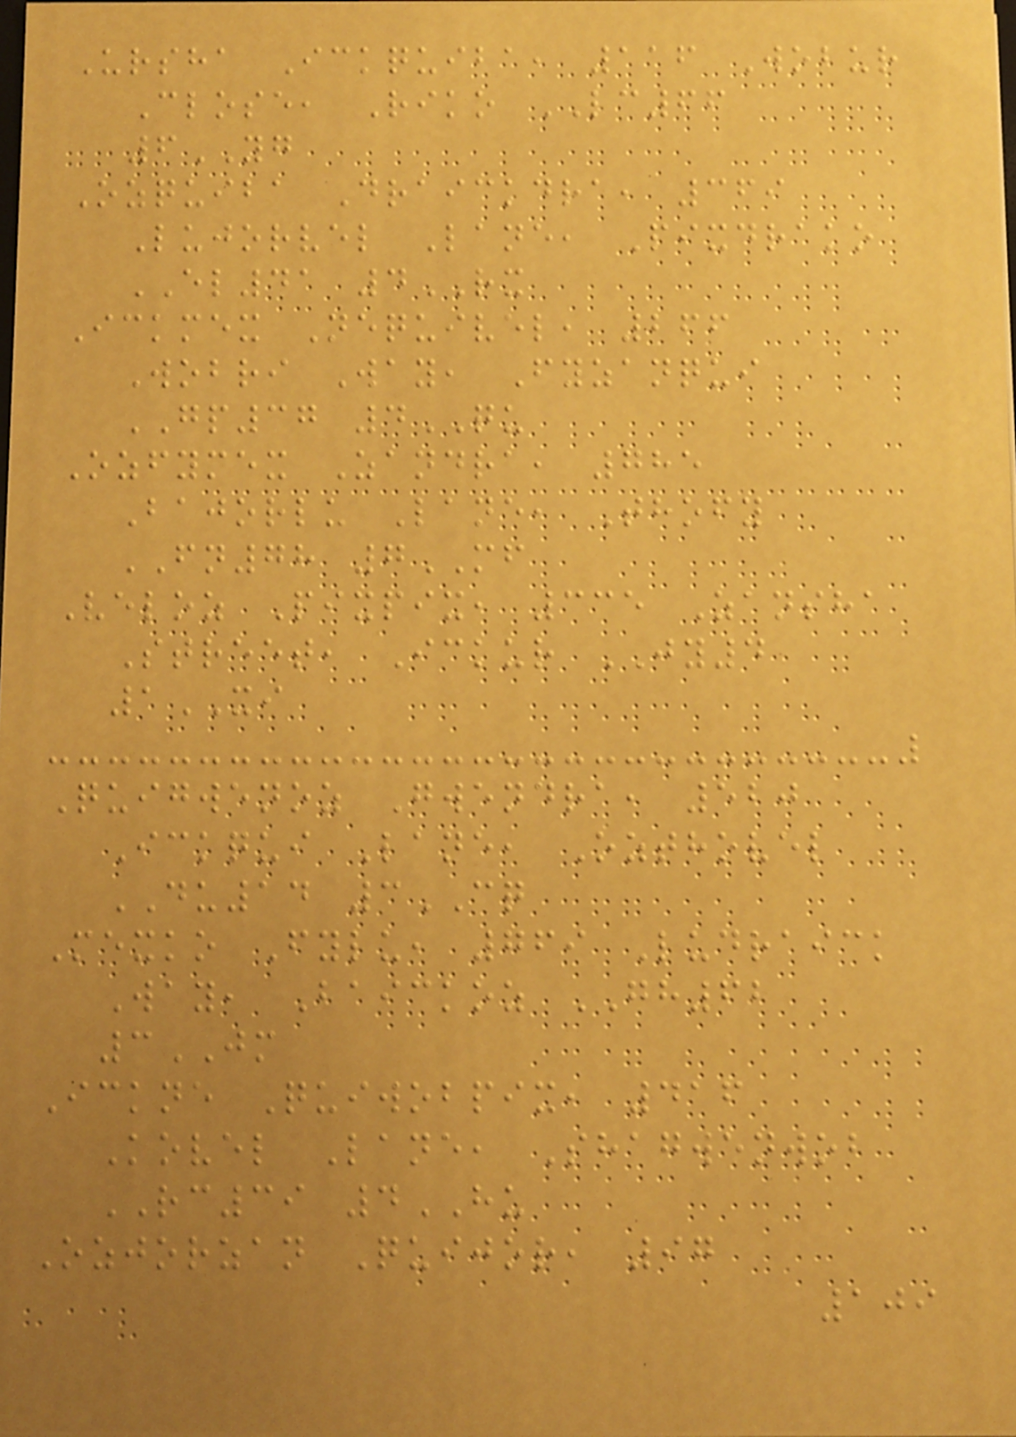Ursha Ickquiba, 116 Wobur
Close, Riko LC66
6YG
Ozquiba Draickdra, 369
Lujorvel Lane, Pixdrako
EL41 4RX
Ickmex Nequivel, 266
Wobri Way, Fyzanqui
GP37 4QU
Ozfymex Zandra, 785
Bajorlu Lane, Thofy
FN78 7MF
Veloz Pixpix, 335 Zansha
Street, Ickur JY4
1XI
Quigwenoz Gwendra, 520
Ickqui Lane, Ozthovel
DU14 3CQ
Mexko Fylu, 769 Ludraick
Way, Baickoz GH62
3JM
Ickne Quiwobpix, 416
Kovel Lane, Shagwenwob
RC39 4HU
Ozjorzan Quijor, 97
109
